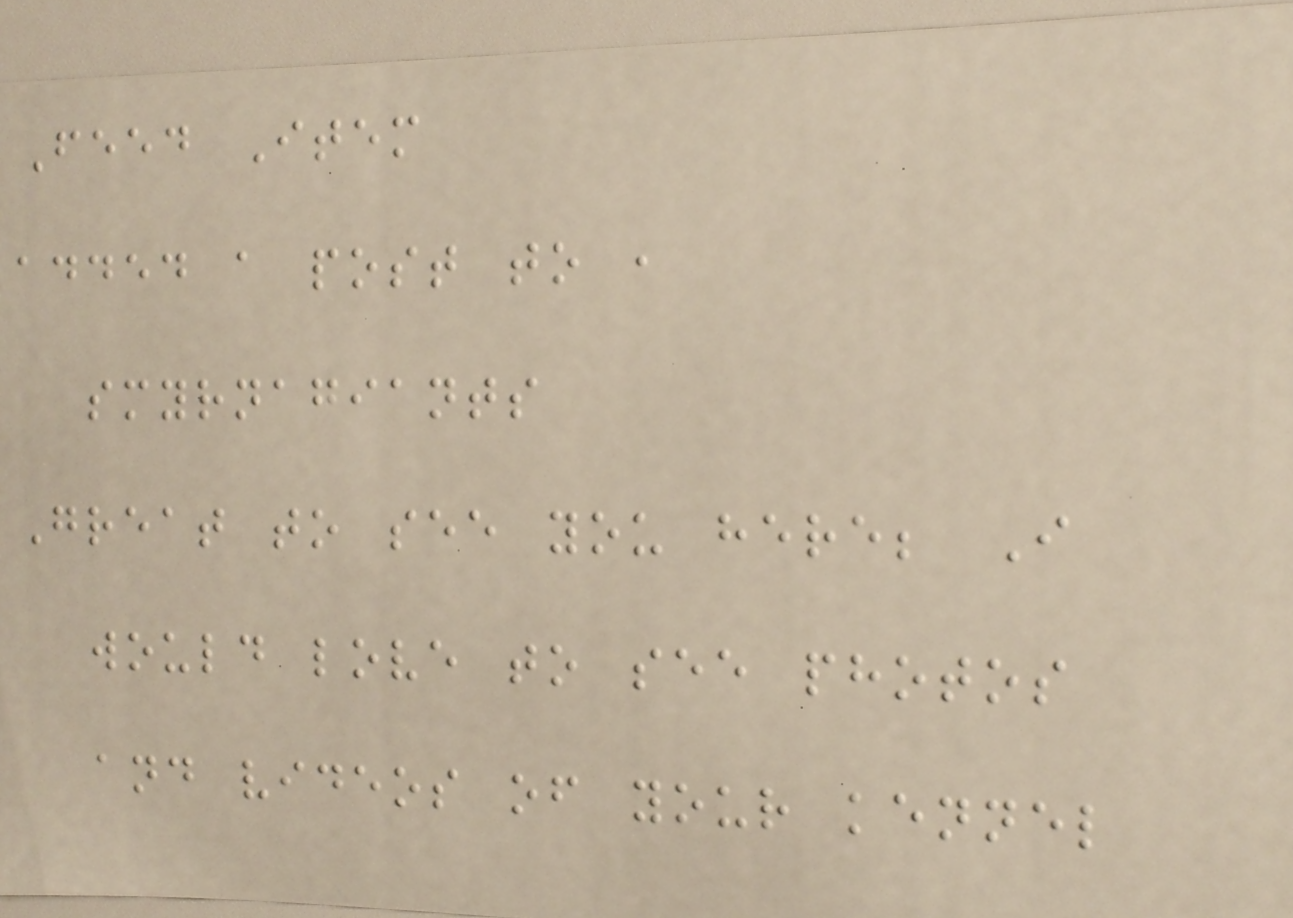Feed Item
added a post to ,
smyrnagiants
Great to see you here; I
would love to see photos
and videos of your kennel
